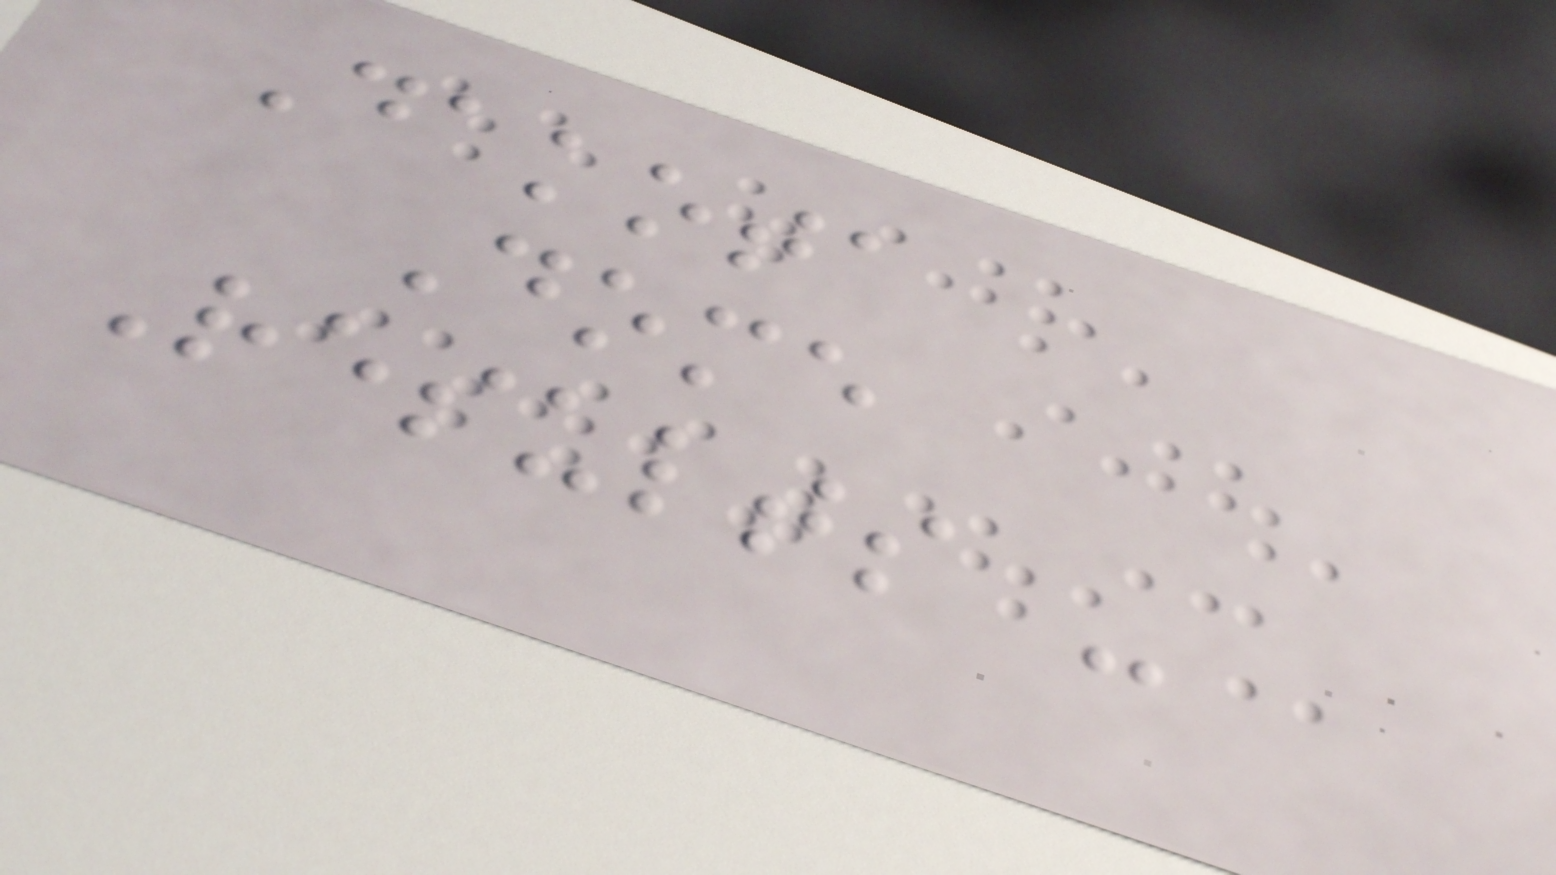Dakota
Dome
Results -
